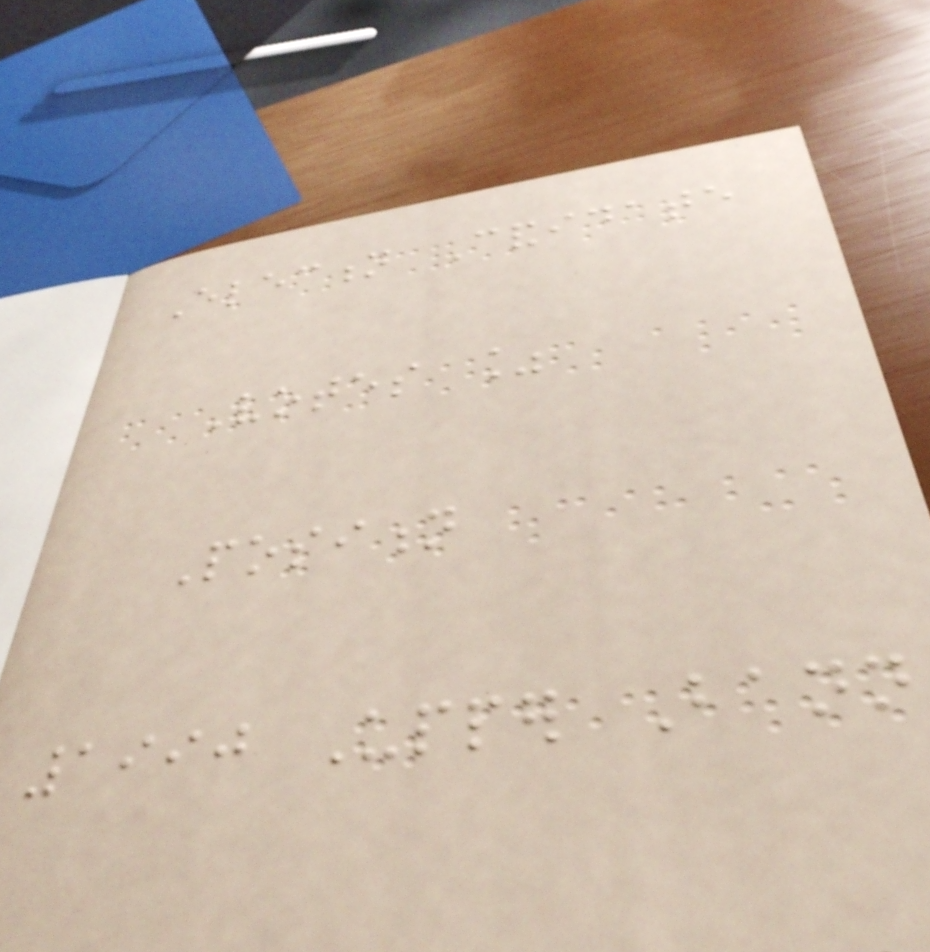Election Candidate
Votes %
Position
1990 Upper Bann
